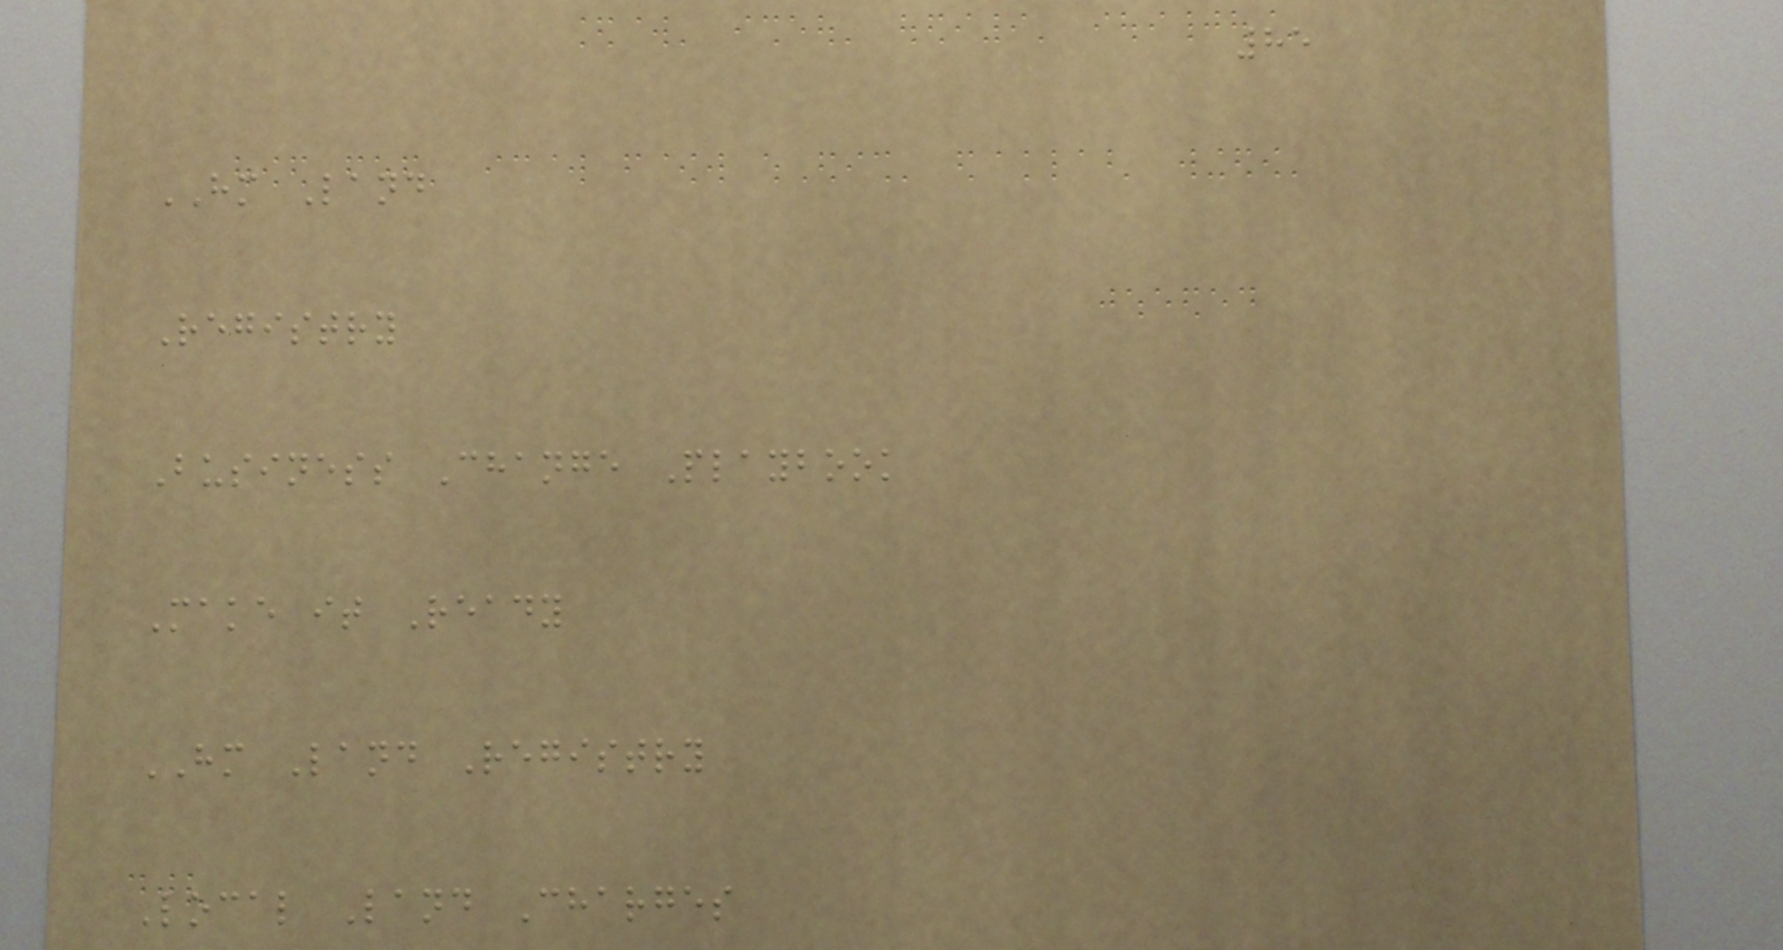85
HM Land
Registry
Business Change Playbook
Make it Ready
HM Land Registry
Local Land Charges
